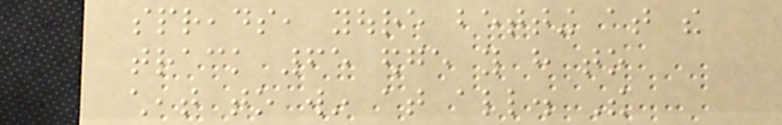spreads, youre betting at the
track 65 edge you have to
cheat to win at all. The
